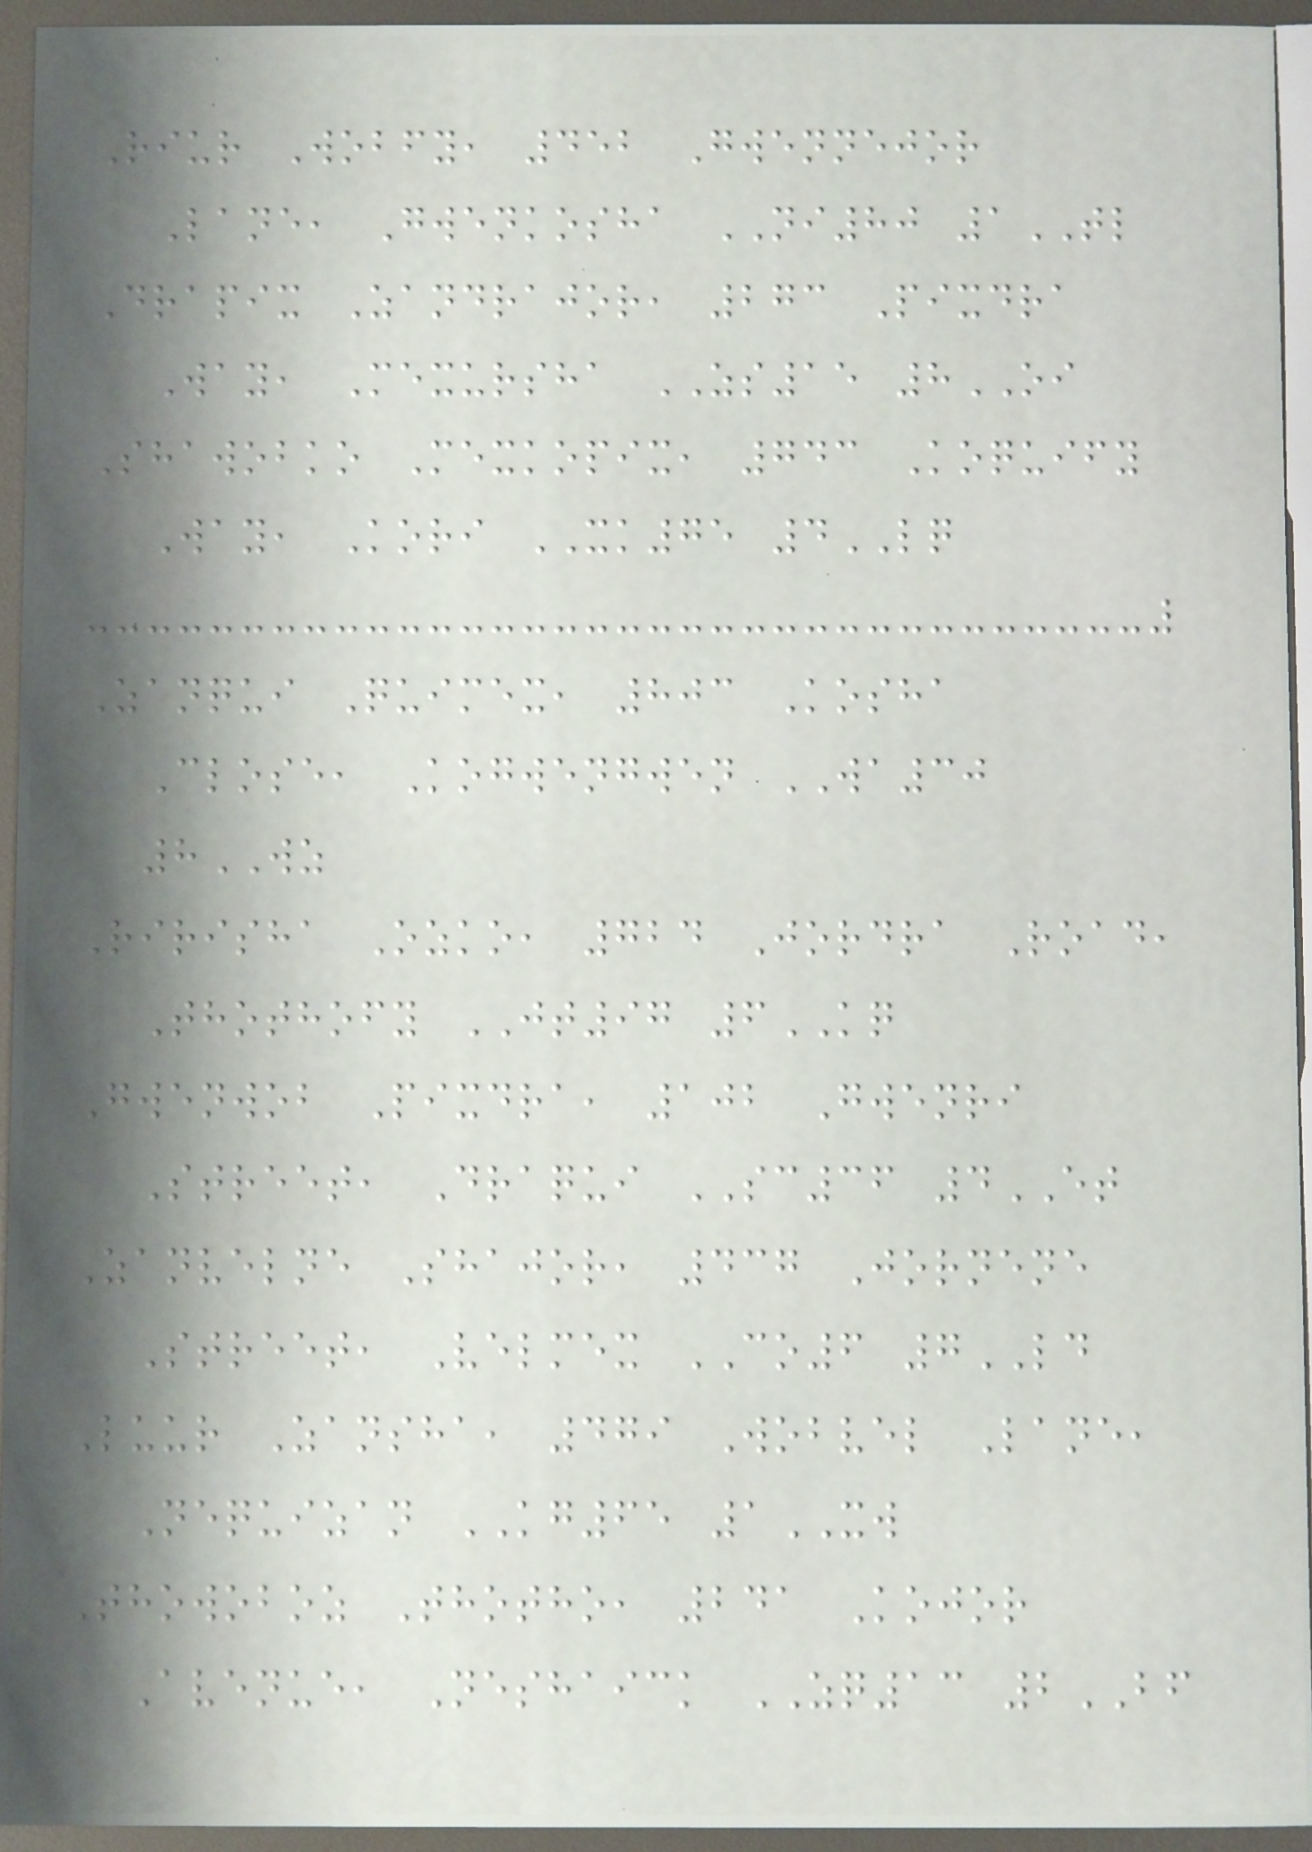Riur Wobfy, 452 Gwennejor
Lane, Gwenkosha NI80 1TL
Drapix Zandrajor, 273 Pixdra
Way, Mexursha ZS15 8OI
Shawobko Mexkopix, 743 Koquify
Way, Kori XK75 4LQ
Zanqui Quimex, 803 Kosha
Close, Kogwengwen WA30
8WZ
Ririsha Ozko, 724 Jordra Road,
Thothofy JT97 6KQ
Gwenwob Pixdra, 102 Gwenri
Street, Draqui SC36 4ET
Zanvelne Shajor, 437 Jornene
Street, Velmex CO6 7LD
Luur Zansha, 479 Wobvel Lane,
Nequizan KG65 1XW
Thowoboz Thotho, 241 Kojor
Avenue, Neshaick ZQ13 2BF
